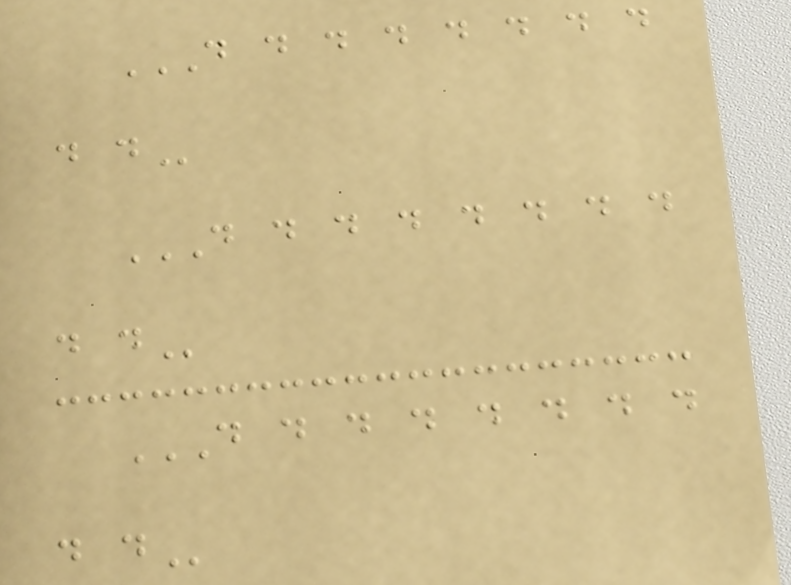D D D D D D D D
D D
D D D D D D D D
D D
D D D D D D D D
D D
